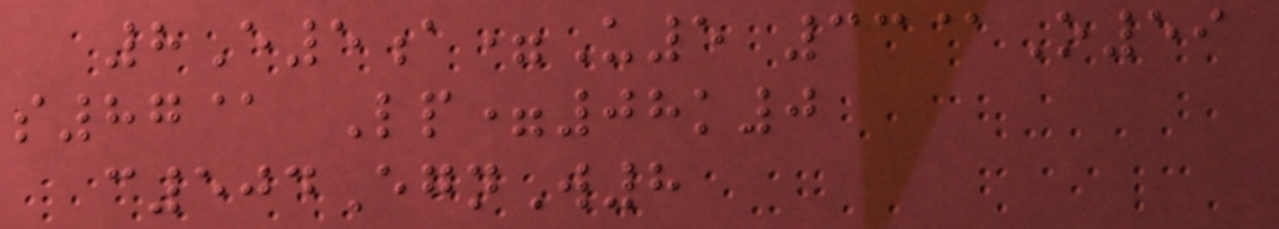8E5a=U5 33@O59
s87@ Lp=08k0
c504EgnW8
